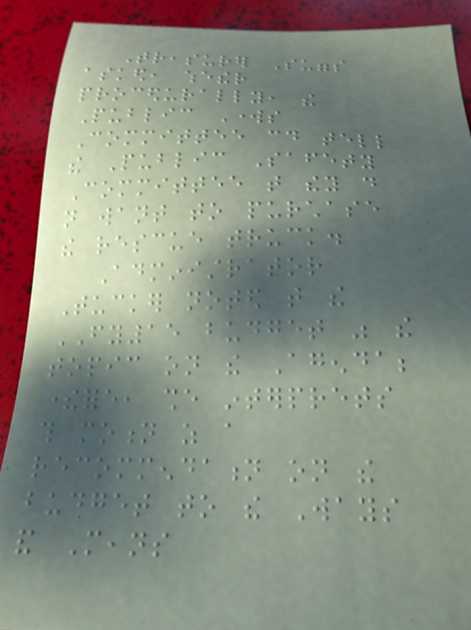Treasurer Suggs
asked, whether
procedurally, the
Public Works
Committee could tell
the Public Safety
Committee that they do
not want to purchase
the rescue truck.
Administrator
Tucker noted that the
FY15 budget was the
topic on the Agenda;
therefore, she interprets
this motion as a
recommendation on the
budget to the Ways
and Means
